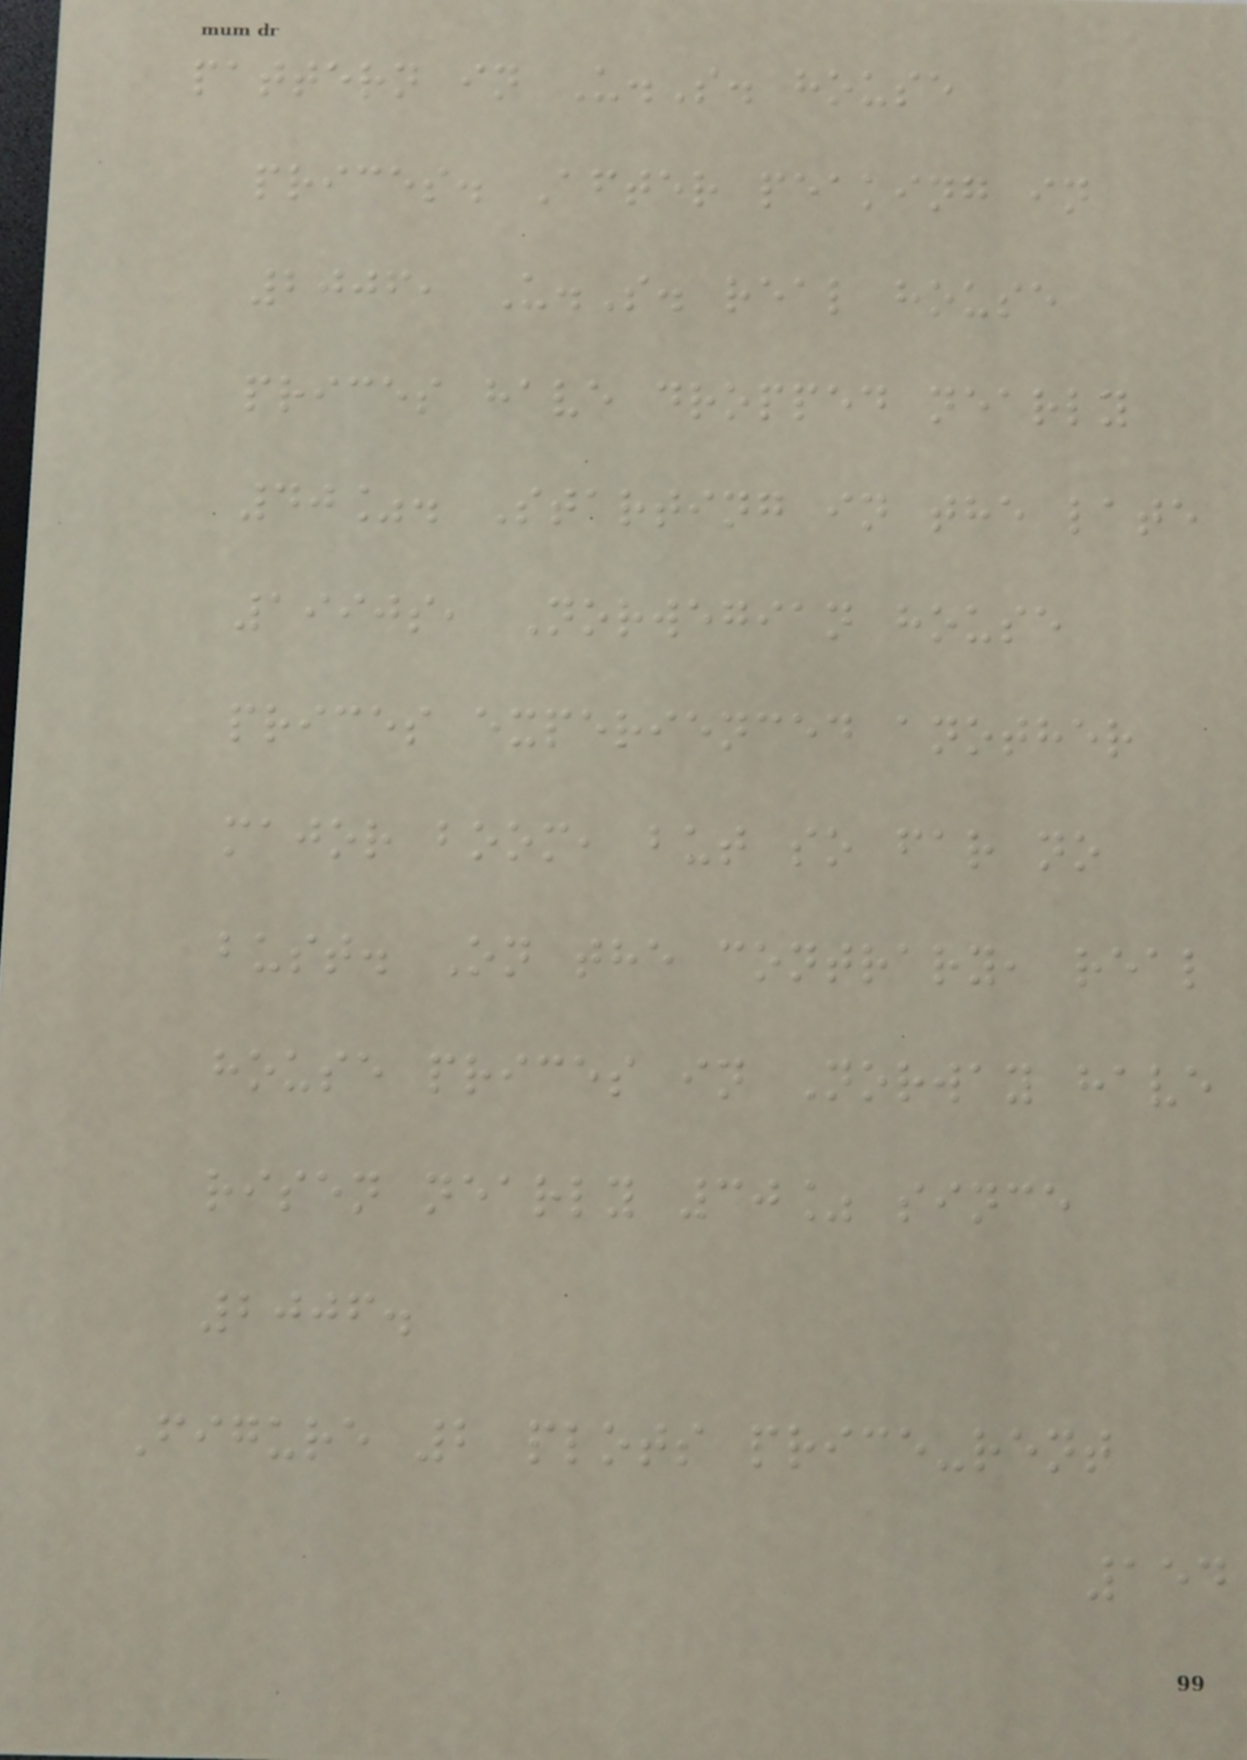pattern in U.S. house
prices. After peaking in
2006, U.S. real house
prices have dropped nearly
40%. Starting in the late
1990s, Norwegian house
prices experienced another
major boom, but so far no
bust. On the contrary, real
house prices in Norway have
risen nearly 30% since
2006.
Figure 2 plots price-rent
154
